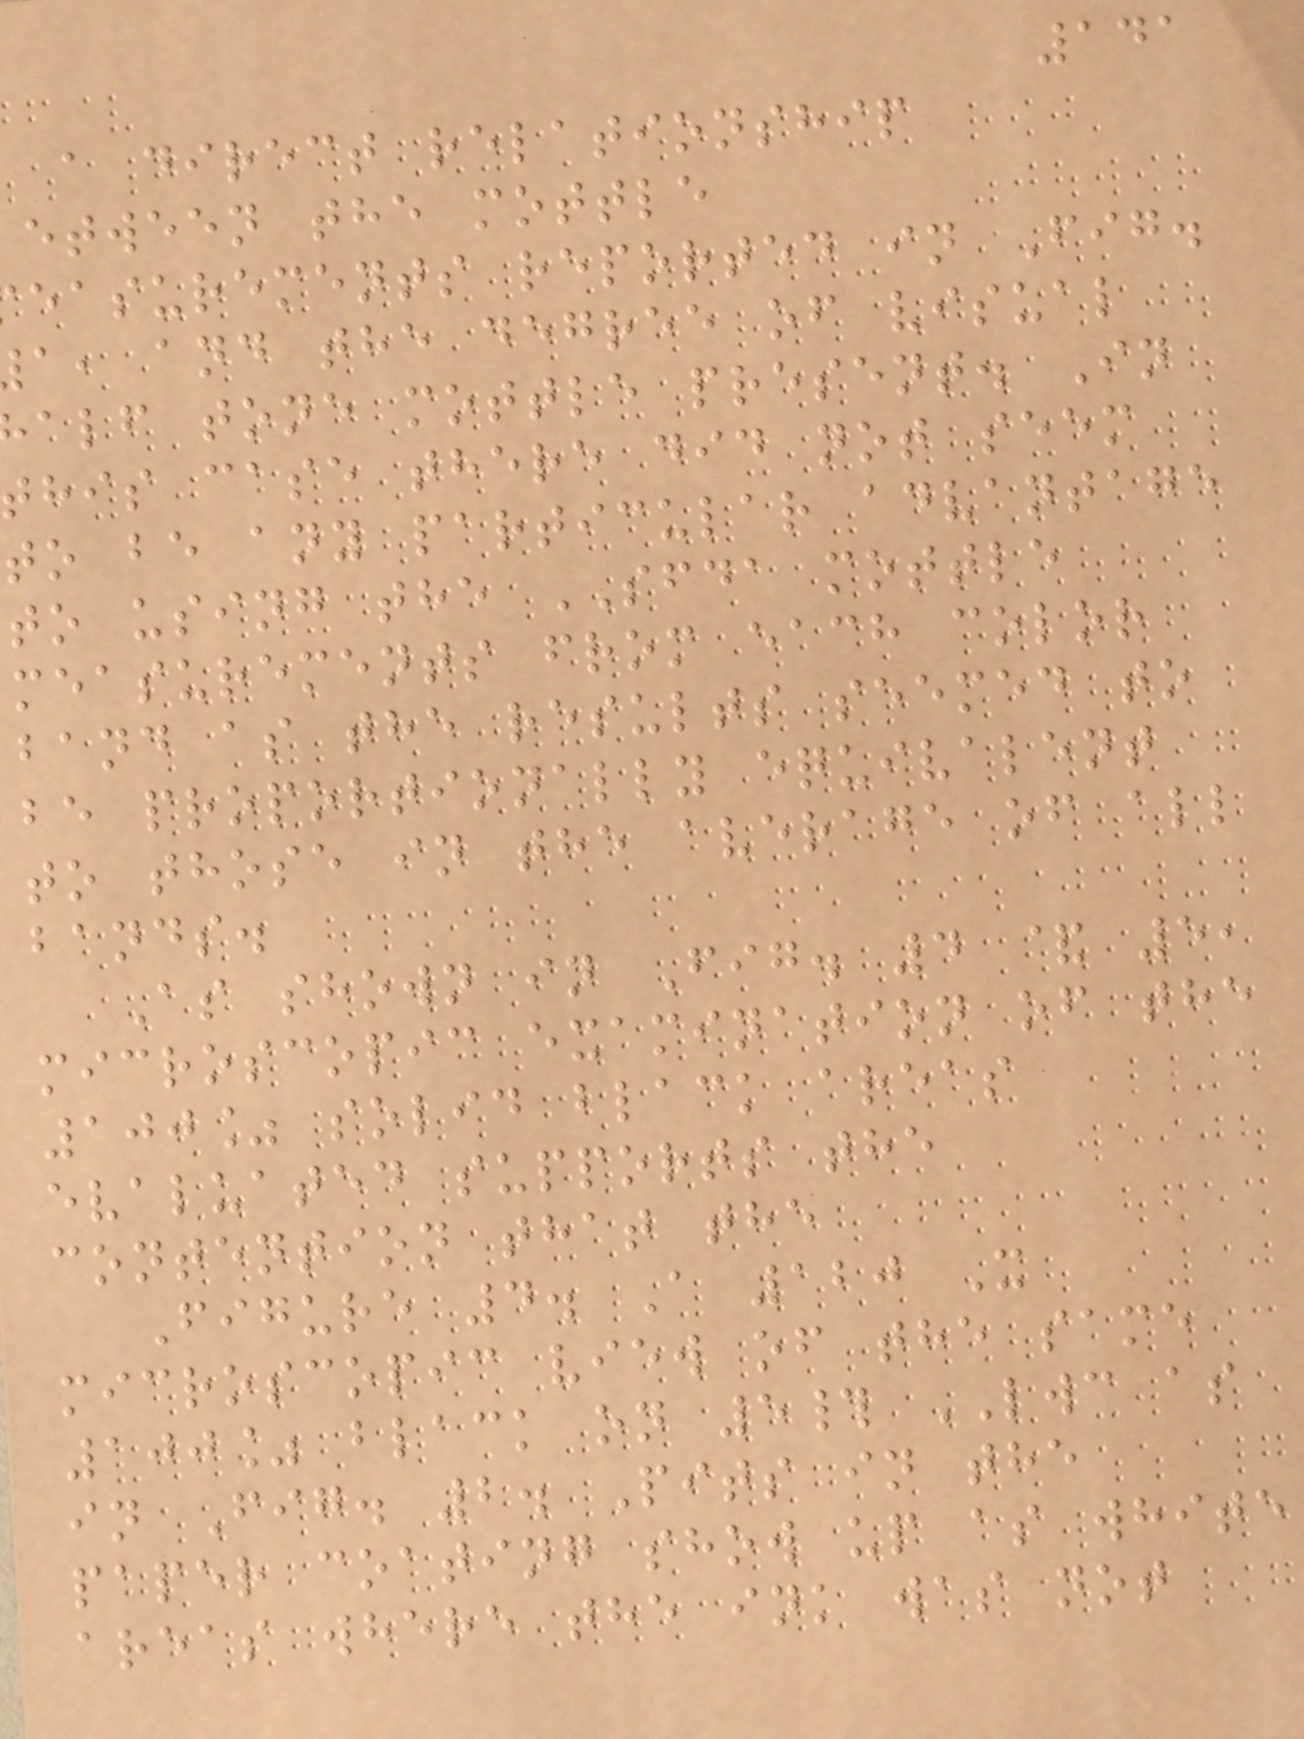141
a direct relationship
etween the mottle
easurements reported in Fig.
a, and the degree of visual
alf tone mottle present. In
this case there did not seem
to be any particular advantage
to using the SFDA mottle
measurements from each color
band as the results seemed to
be proportionally equivalent
to those in the average of all
bands.
As shown in Fig. 4 & 5,
microscopic examination of the
100% solid black areas
evaluated supports the
contention that the
Figure 4. A 120 X
microscopic view of the same
100% black on 5# LWC as
in Fig. 2. Pits in the
paper coating show up as white
areas where the ink was not
